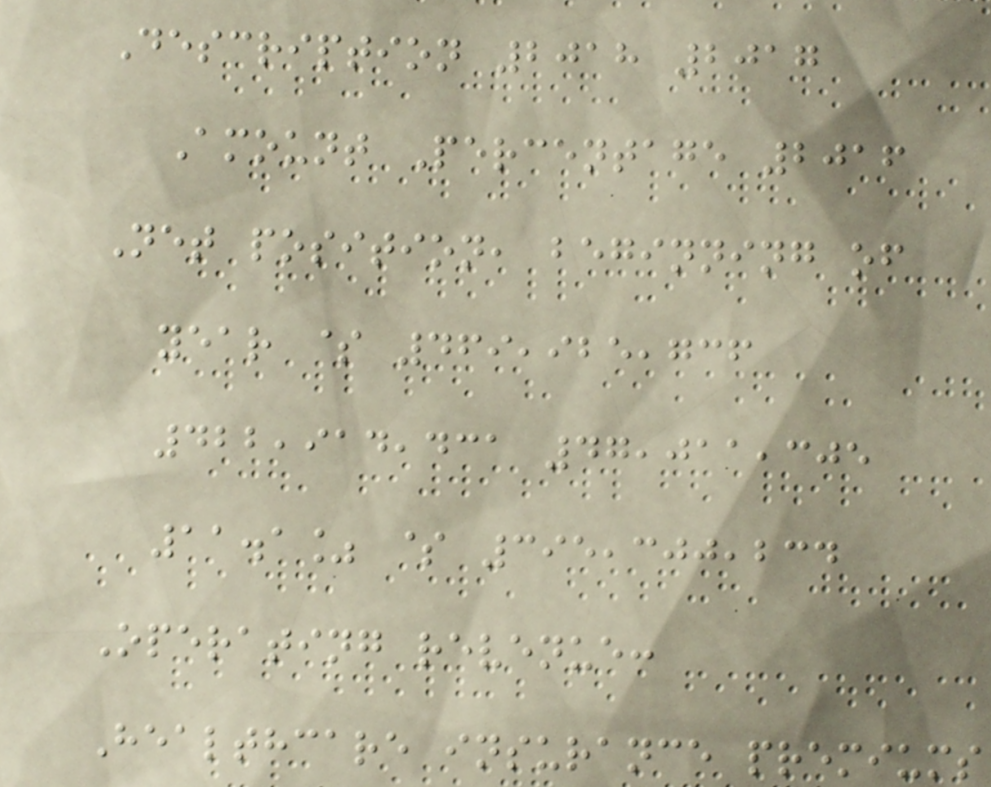Description 2018 2017
Amount Percentage 2016
Net position, beginning of
year $ 469,925,736
422,914,431 47,011,305
11.1% $ 395,300,234
Operating revenue:
Healthcare insurance premiums
